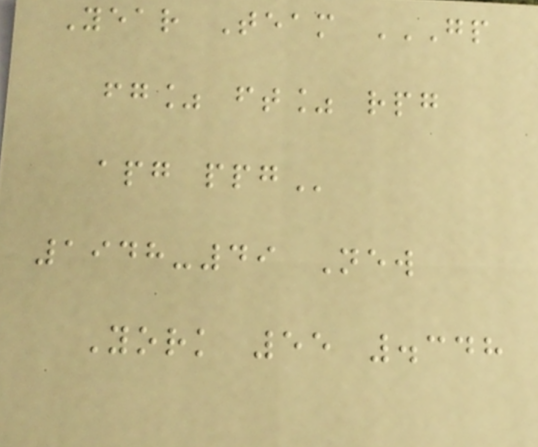Year Team GP
FG% FT% RPG
APG PPG
1948-49 New
York 55 .348
